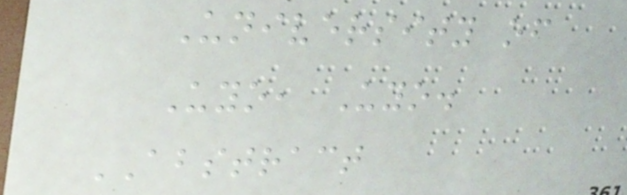University of
Uyo, Uyo.
ABSTRACT
